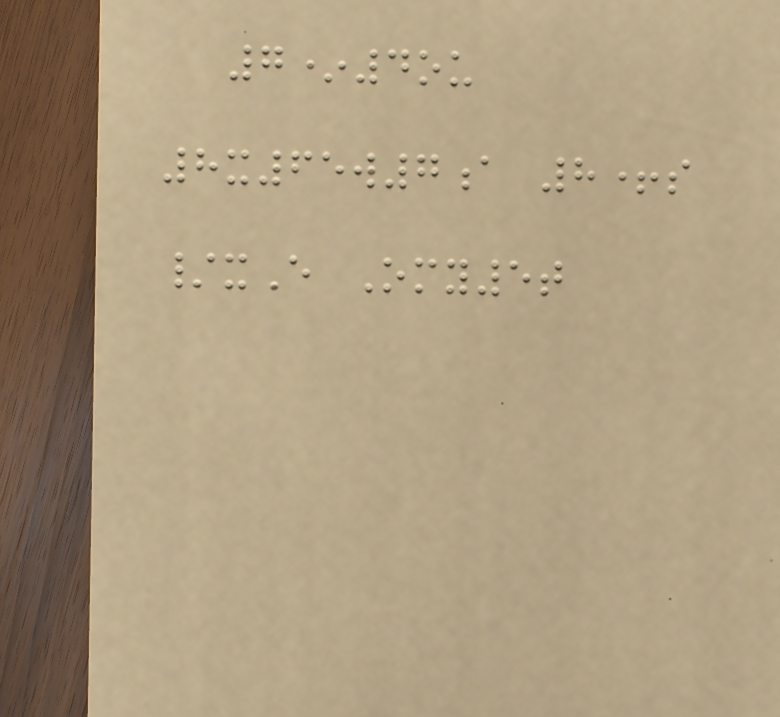7*4ou
8x65w7a 8+s
/xE Omy5t
